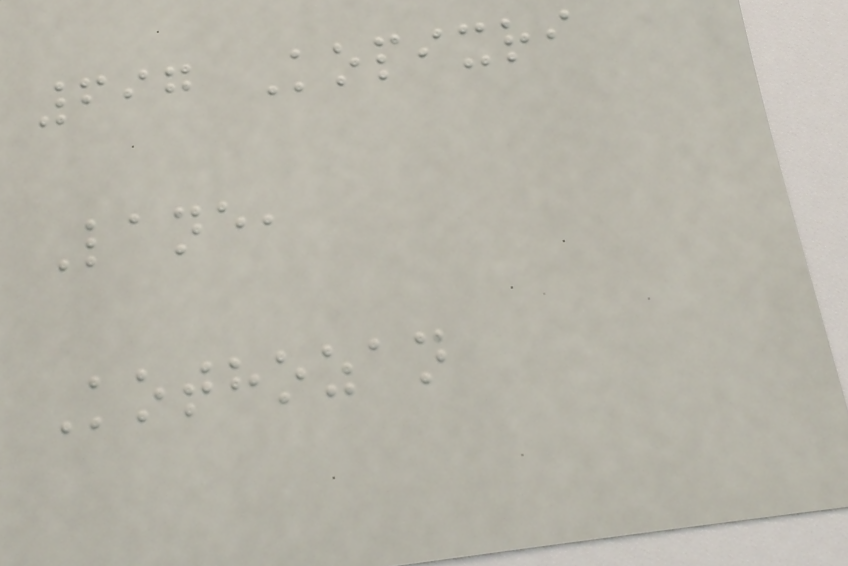697 Kopixri
Lane,
Kothozan
